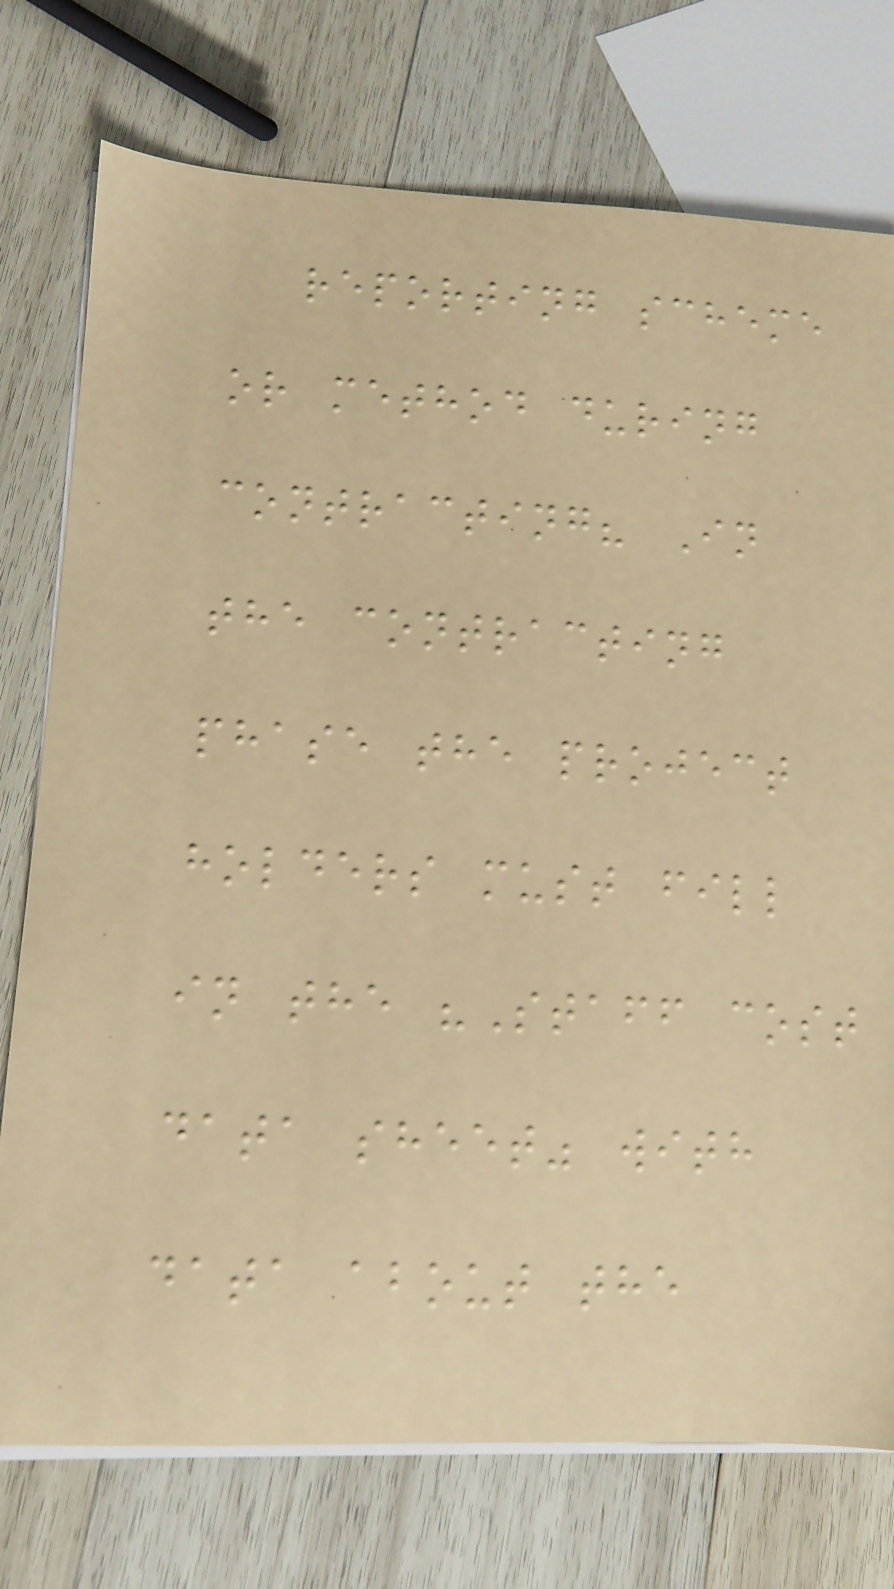reporting scheme
or method during
contracting? In
the contracting
phase the project
holders must fill
in the "Staff cost
data sheet" with
data about the
